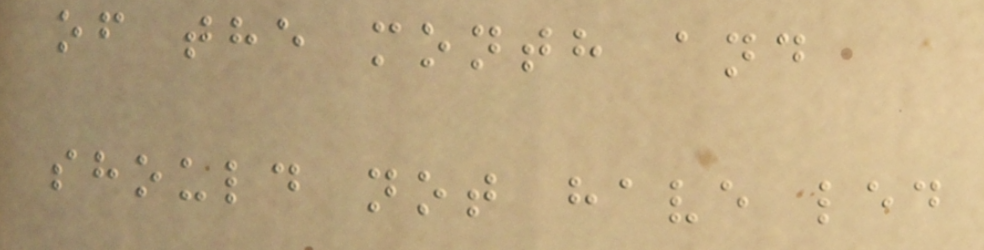of the month and
should not have led
